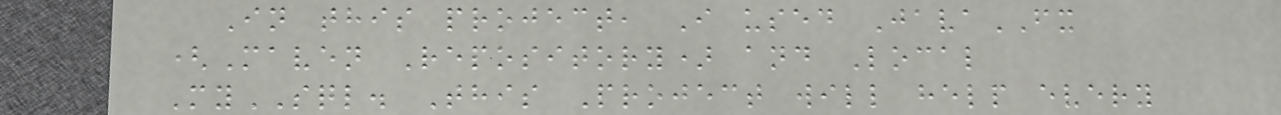In this project, I used JavaFX
(Maven Repository) and Local
MySQL. This Project will help every
